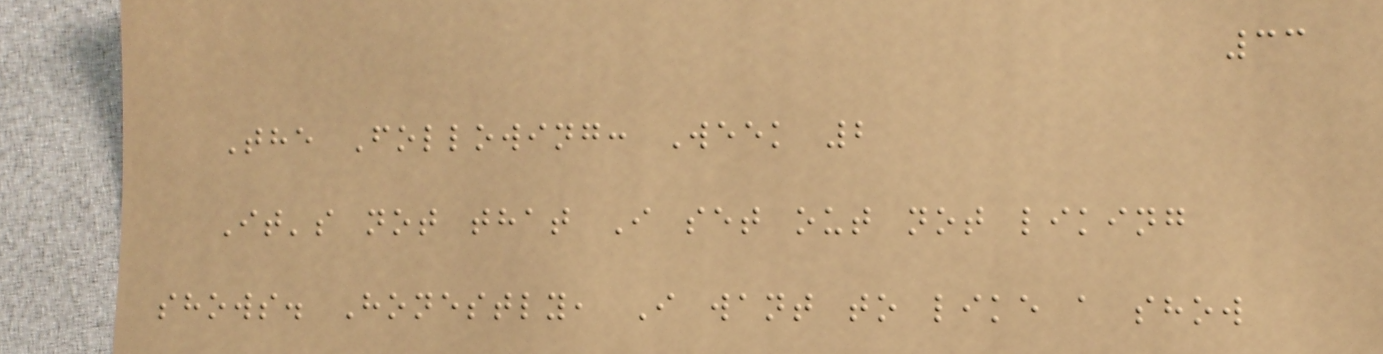33
The Following: Week 2
It's not that I set out not liking
shows. Honestly, I want to like a show
